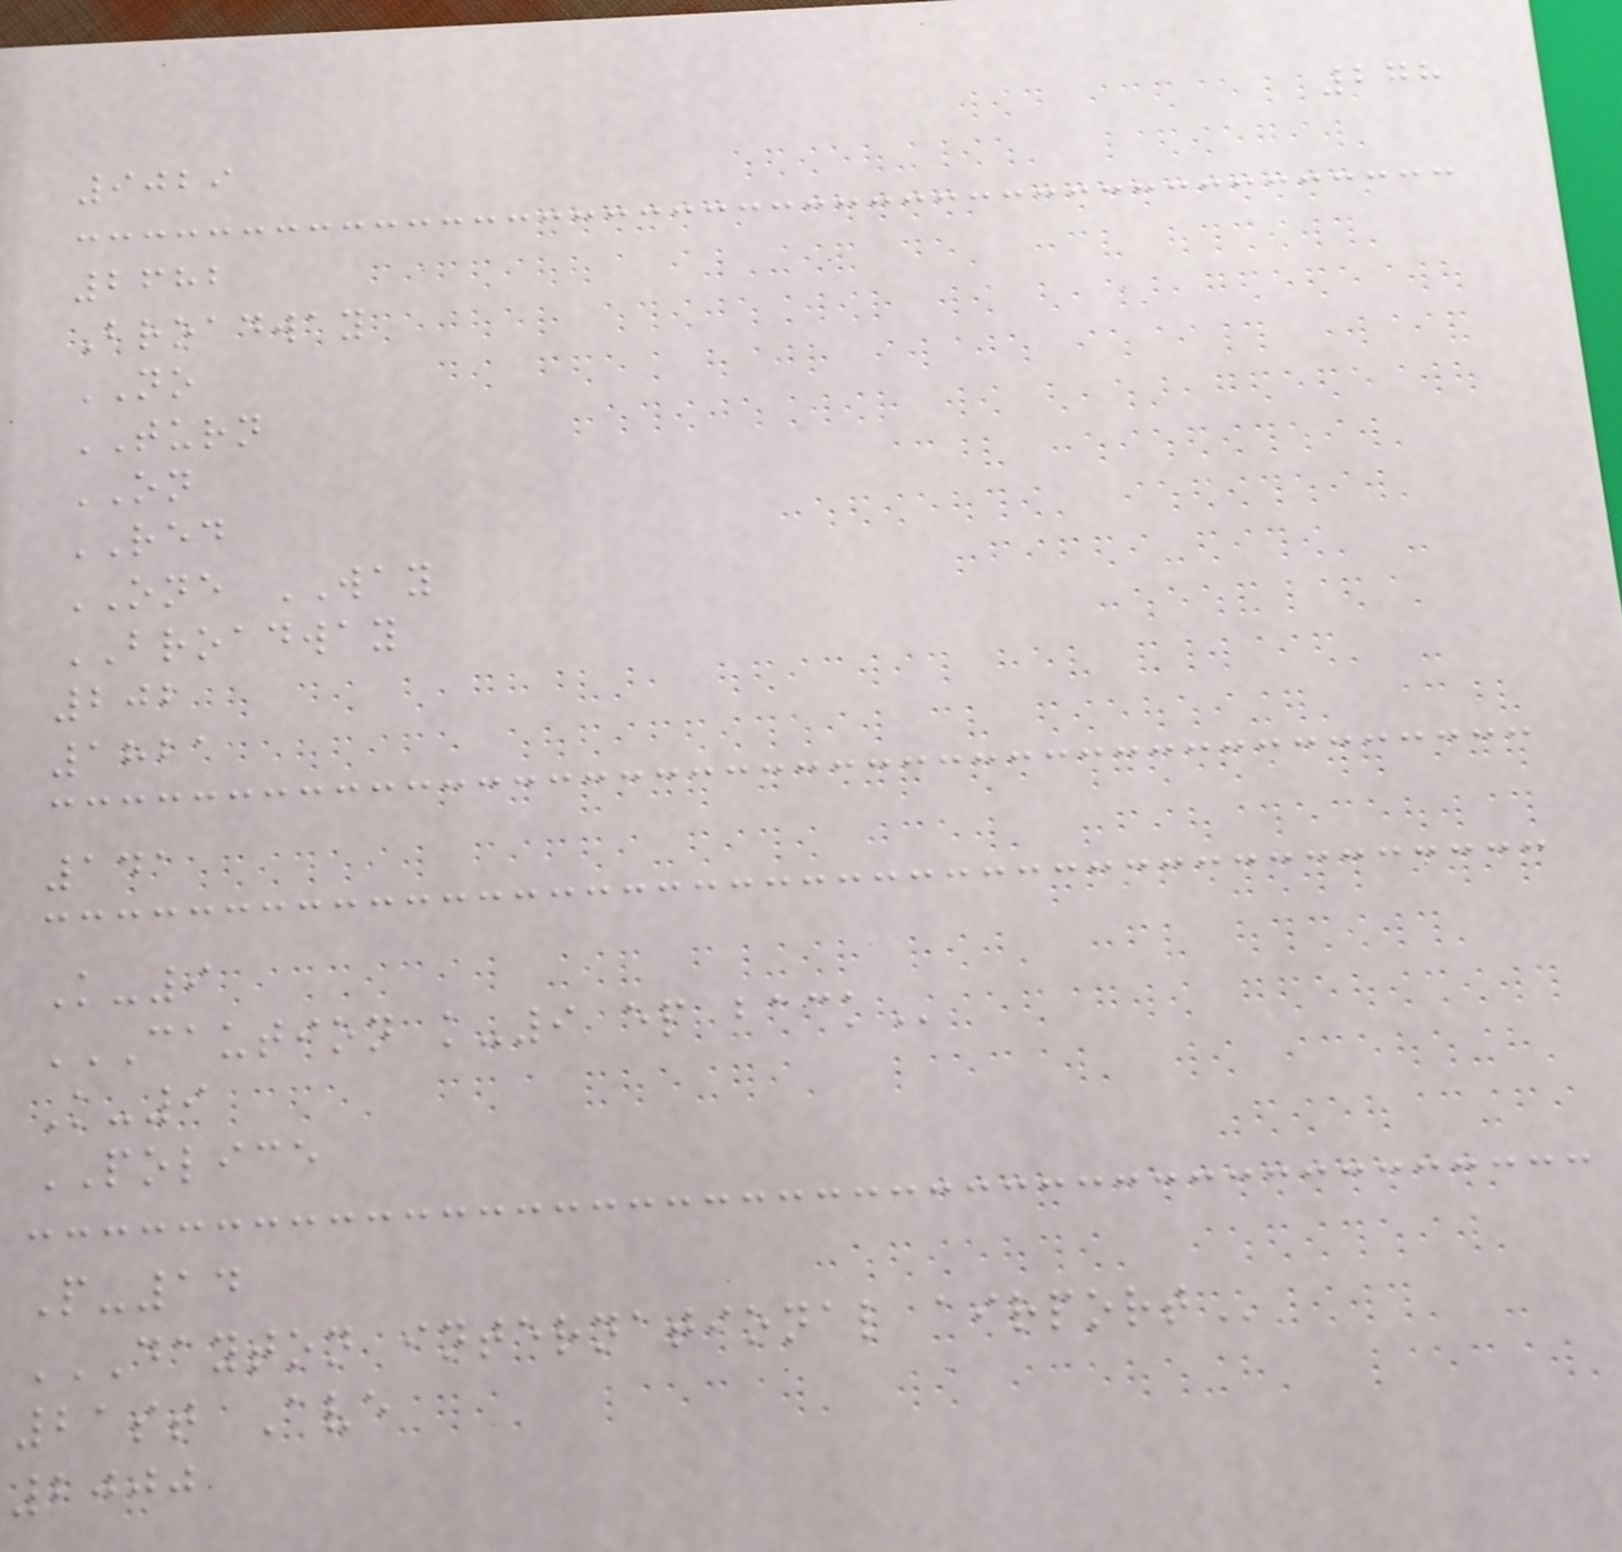278
9029
2682
Broadway
NO
TURN
ON
RED
ONE WAY
BROADWAY
202
1821
141
K-9
CAUTION K-9 EP BACK
K-9
POLICE
P-14
DAYTON INTERNATIONAL AIRPORT
21st Ave
2000
